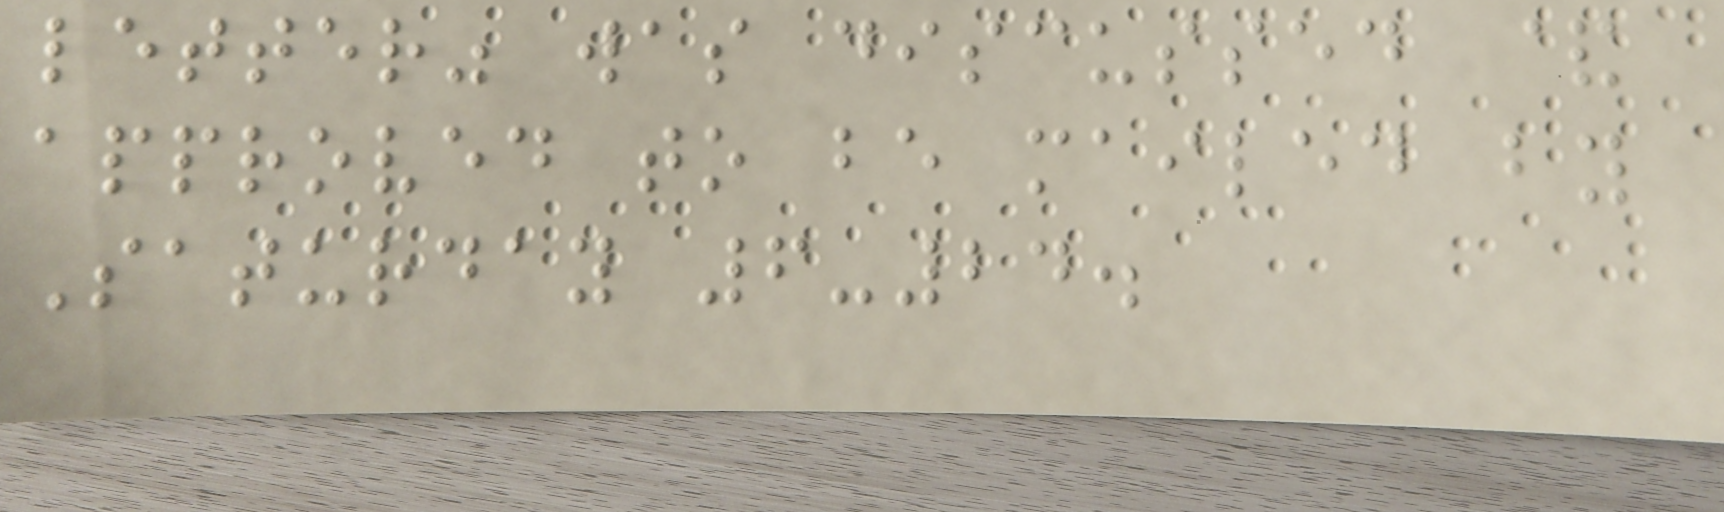letter" was discussed &
approved to be mailed by
Saturday 6-24.
